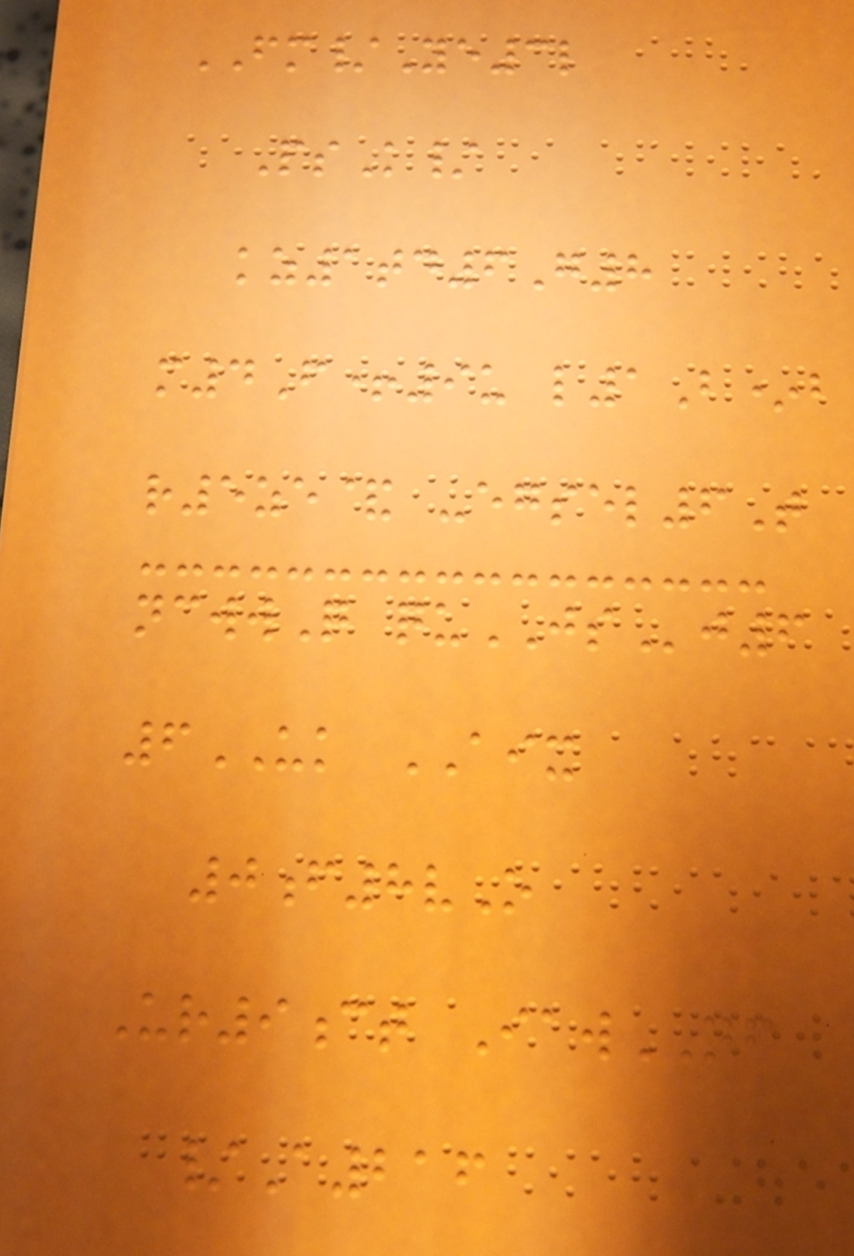FM/Ye3l
PsK/
kz1td6G8
m4F+9u l1B*b
r5ze& -egsel6T
ncwwQ quJSj6
6UK AIX
0f8vO
Ur9ct IawNF
/A216
